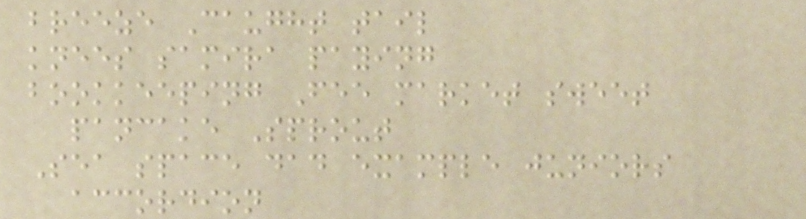breeze Caught tail
knees samira paying
bookkeeping Fee market sweet
pancake Sprout
Sea space dad example juniors
accordion
